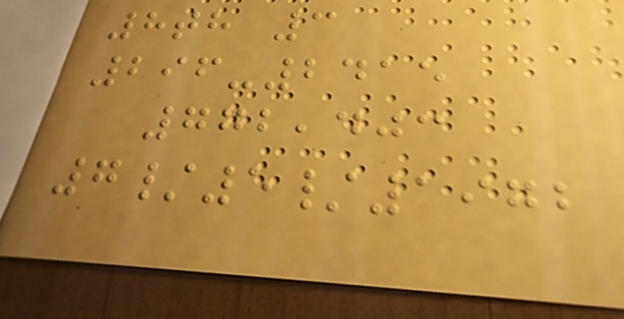8th 3
296-2415
772,403
7/5/1972
